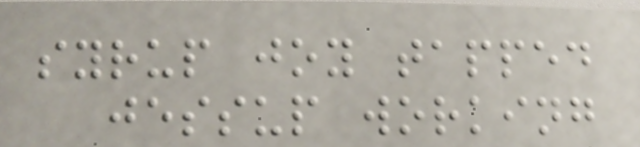syrup joy tapped
jessup working
